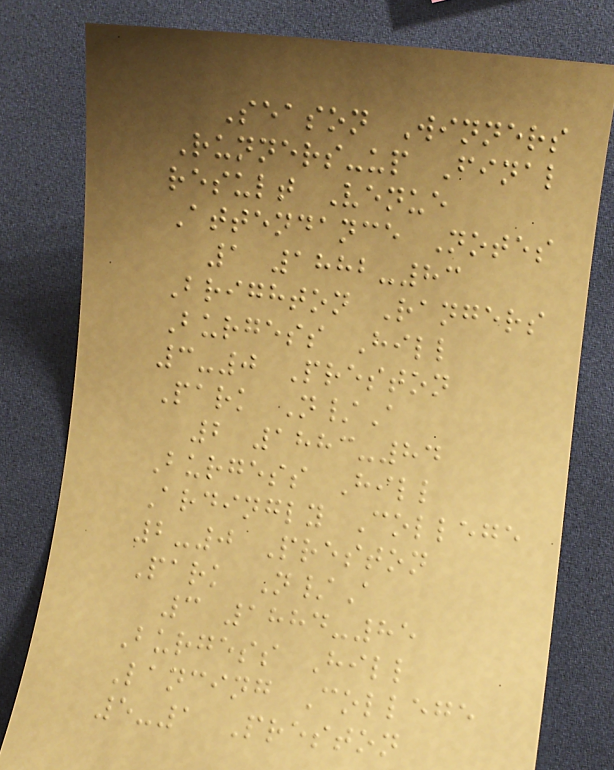Season Winners
Runners-up Final
result Venue
Attendance Notes
1 1882-83
Brighton Rangers
Burgess Hill
3-0 Preston
Park N/A
2 1883-84
Burgess Hill
Ardingly College
2-0 Preston
Park N/A
3 1884-85
Burgess Hill
Lancing College
5-1 Preston
